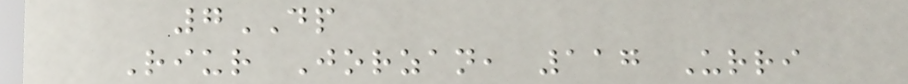7DP
Riur Jorzan, 117 Urri
